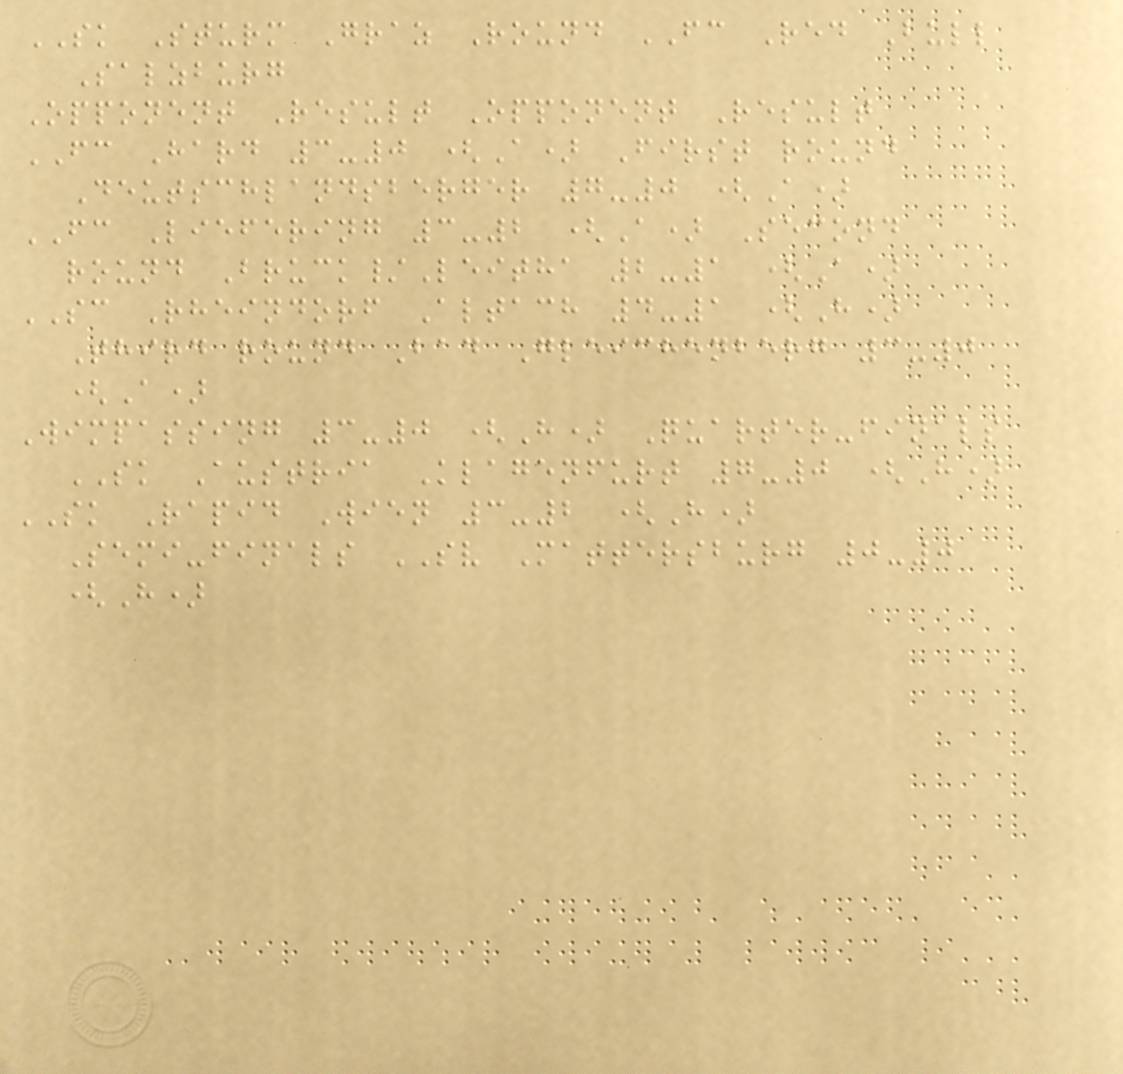SK Sturm Graz Round FC Red Bull
Salzburg
Opponent Result Opponent Result
FC Hard 3-0 (A) First round
Deutschlandsberger 7-0 (A)
FC Liefering 3-2 (A) Second
round Bruck/Leitha 2-1 (A)
SC Rheindorf Altach 4-1 (H)
Third round Bad Gleichenberg 3-0
(A)
Wimpassing 3-0 (H) Quarter-finals
SK Austria Klagenfurt 7-0 (H)
SK Rapid Wien 3-2 (H)
Semi-finals SV Mattersburg 0-0
(H)
